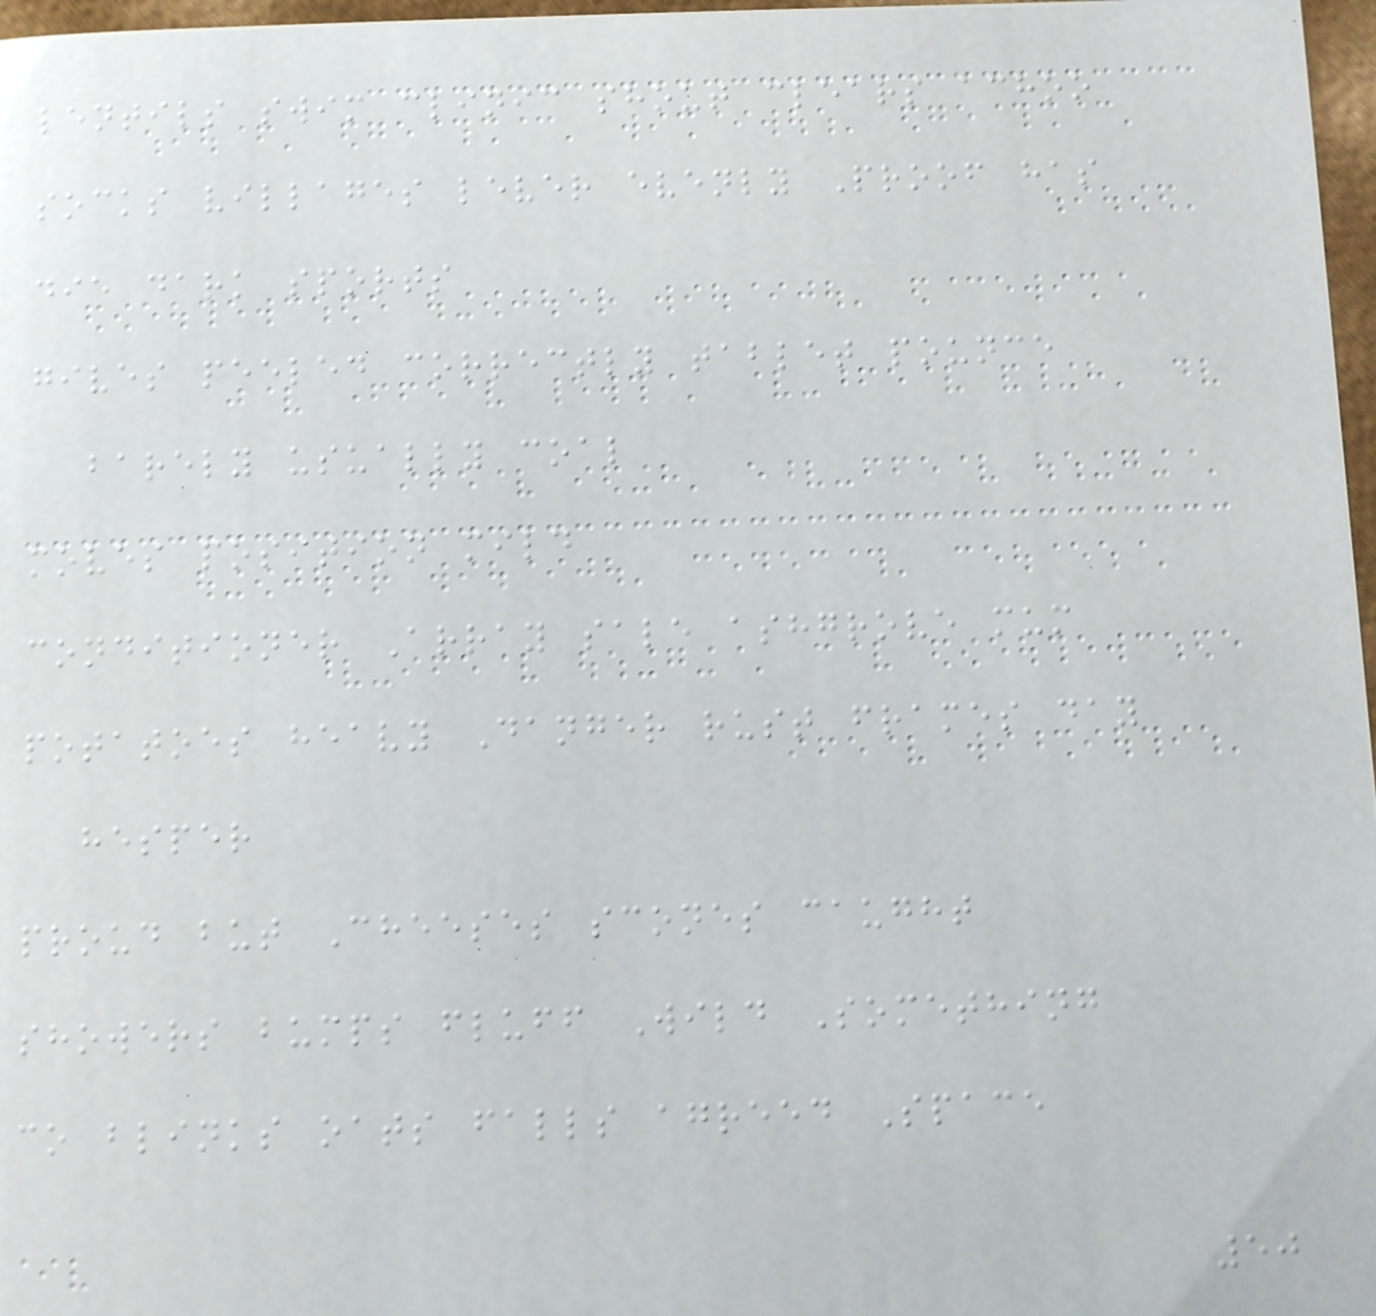lentils swim clinic shout clears achoo
socks villages lever evenly Proof has
die dark sports
gives peeled correctly tablet pounce
barely usually coal
moves position mild
conditioner Array sale ashgrove mum
potatoes heavy Danger rust frames day
hesper
proud but Cheeses scones caught
showers bumps fluff Wild Something
co blinks oats falls agreed Space
50
